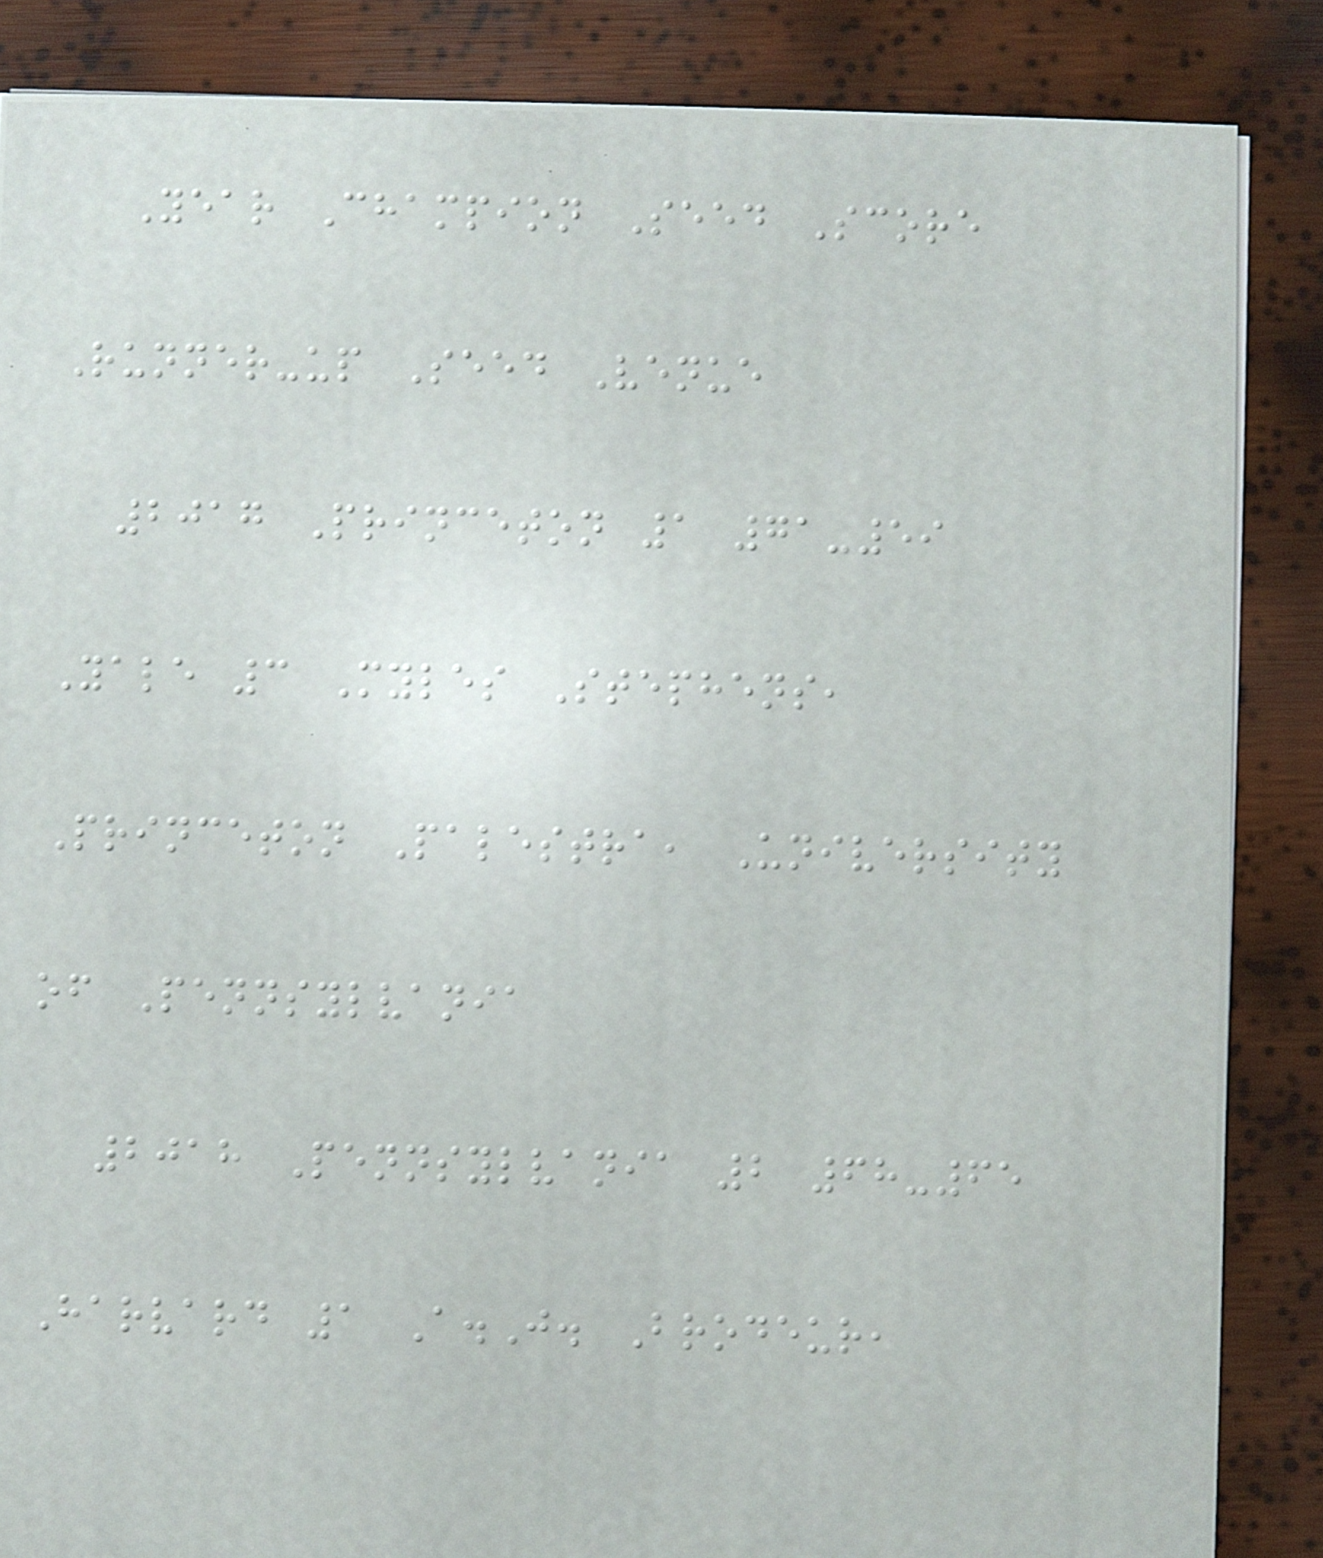Year Champion Seed Score
Runner-up Seed Venue
2017 Princeton 1 71-59
Yale 3 Myles Stephens,
Princeton Palestra, University
of Pennsylvania
2018 Pennsylvania 2 68-65
Harvard 1 A.J. Brodeur,
